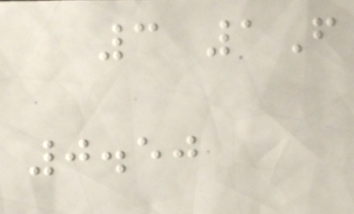3 1F
0.50
